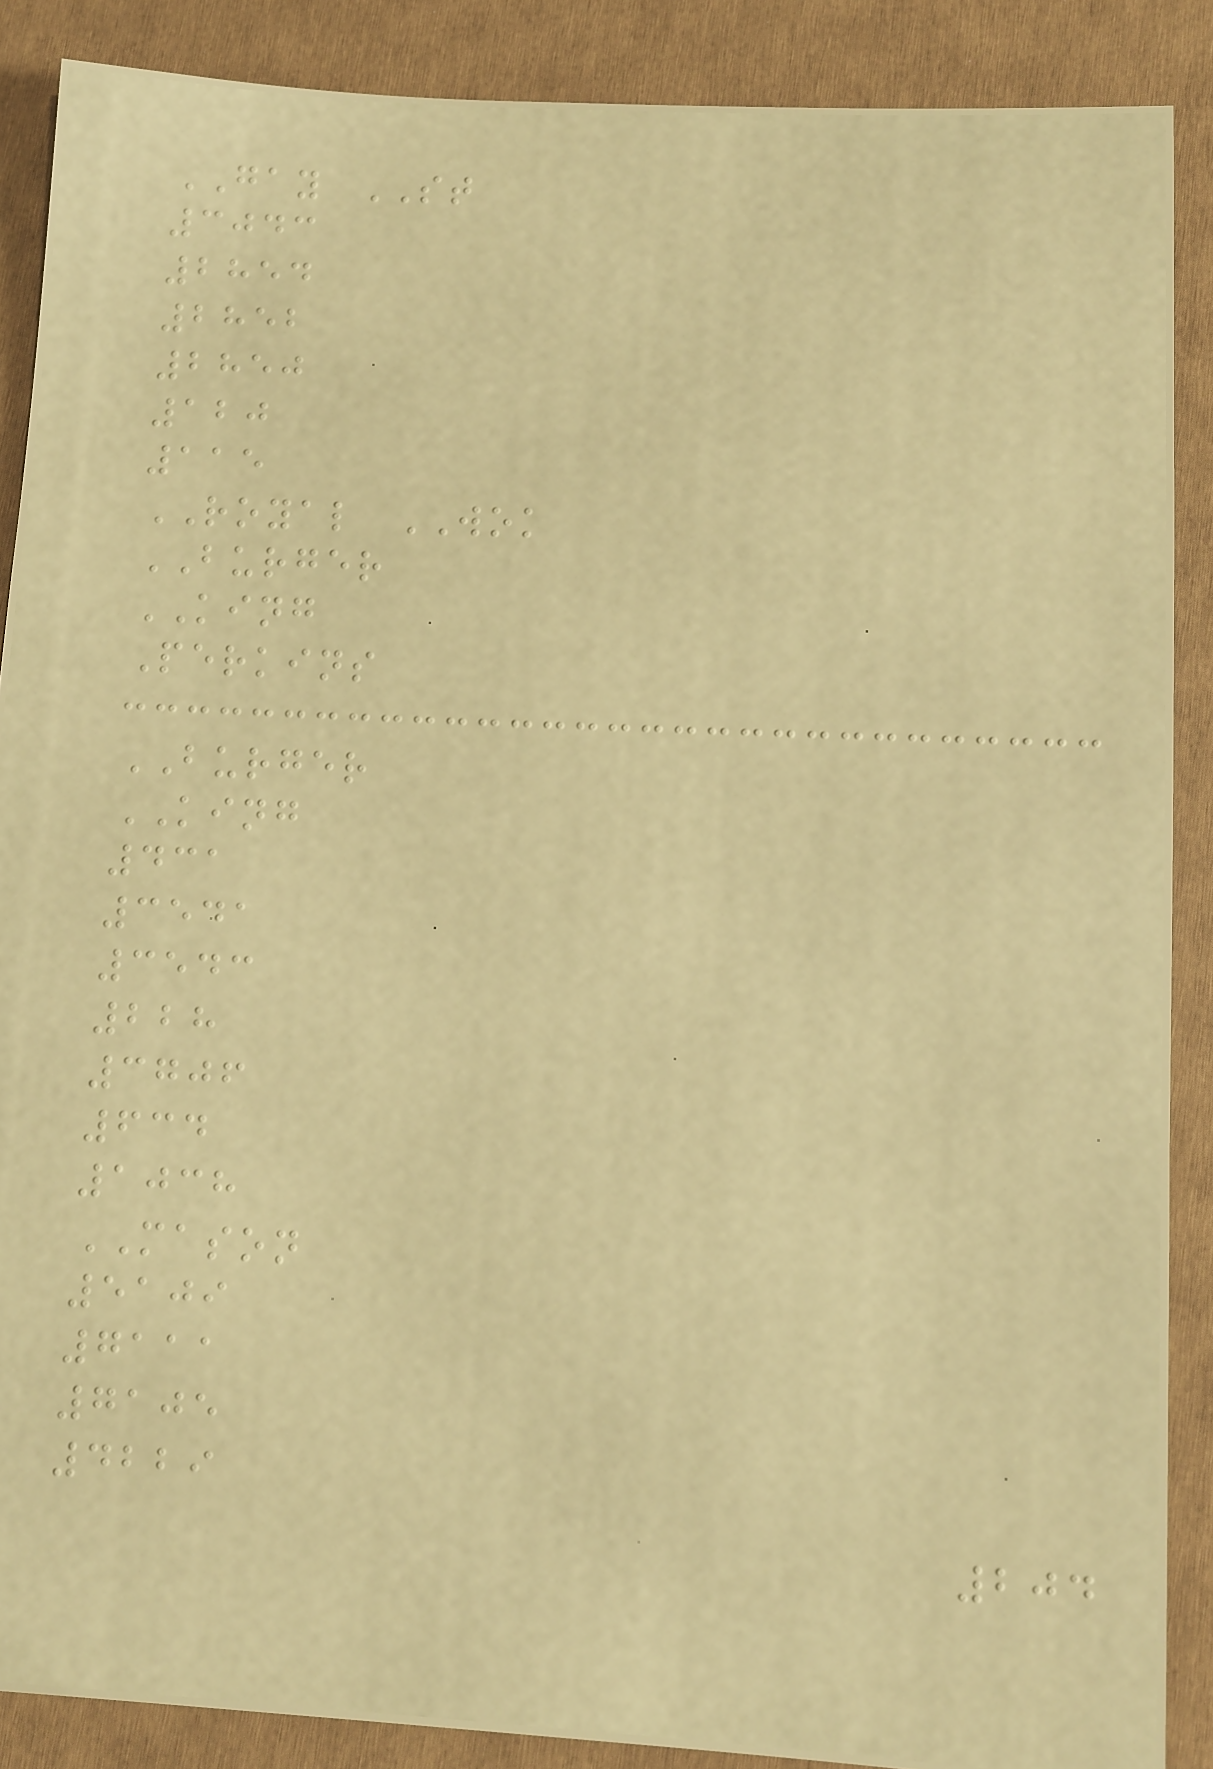GAY ST
3043
2854
2852
2850
120
115
ROYAL WOK
BURGER
KING
Perkins
BURGER
KING
431
3541
3543
228
3706
634
1038
MASON
5109
7111
7105
4229
204
